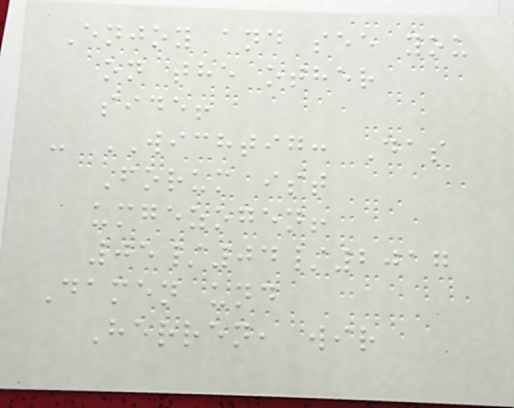Enjoy and see you
on the other
side!
- WICHTIG: Das
Forum ist
umgezogen!
05/04/2017
Damen und
Herren, wir
